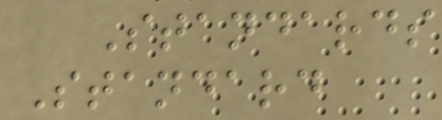Standards
Standard
